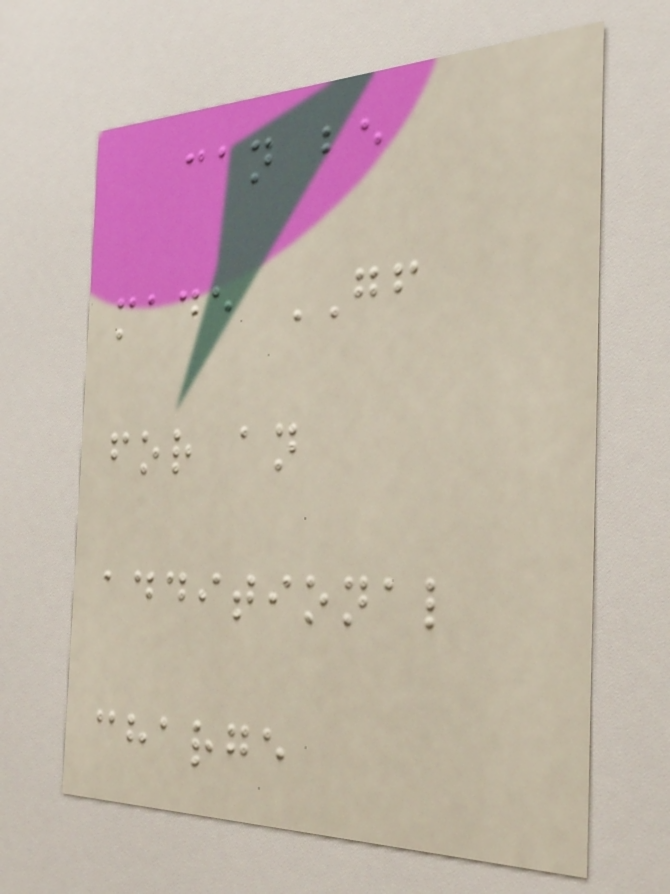can be
made GF
for an
additional
charge
